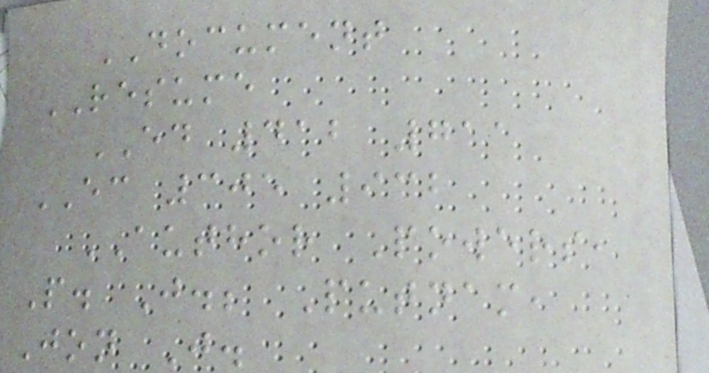DOCUMENT
RESUME
ED 412 711
EC 305 932
AUTHOR Powers,
P. J.; Putnam,
Jon J.
